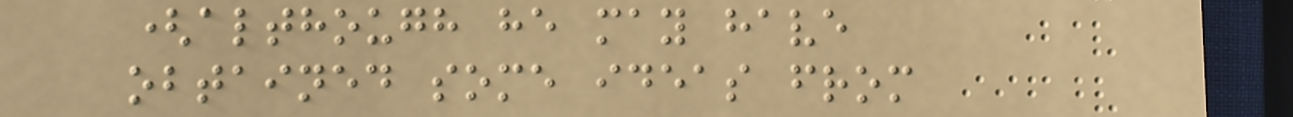(although he may have
obtained some ideas from
